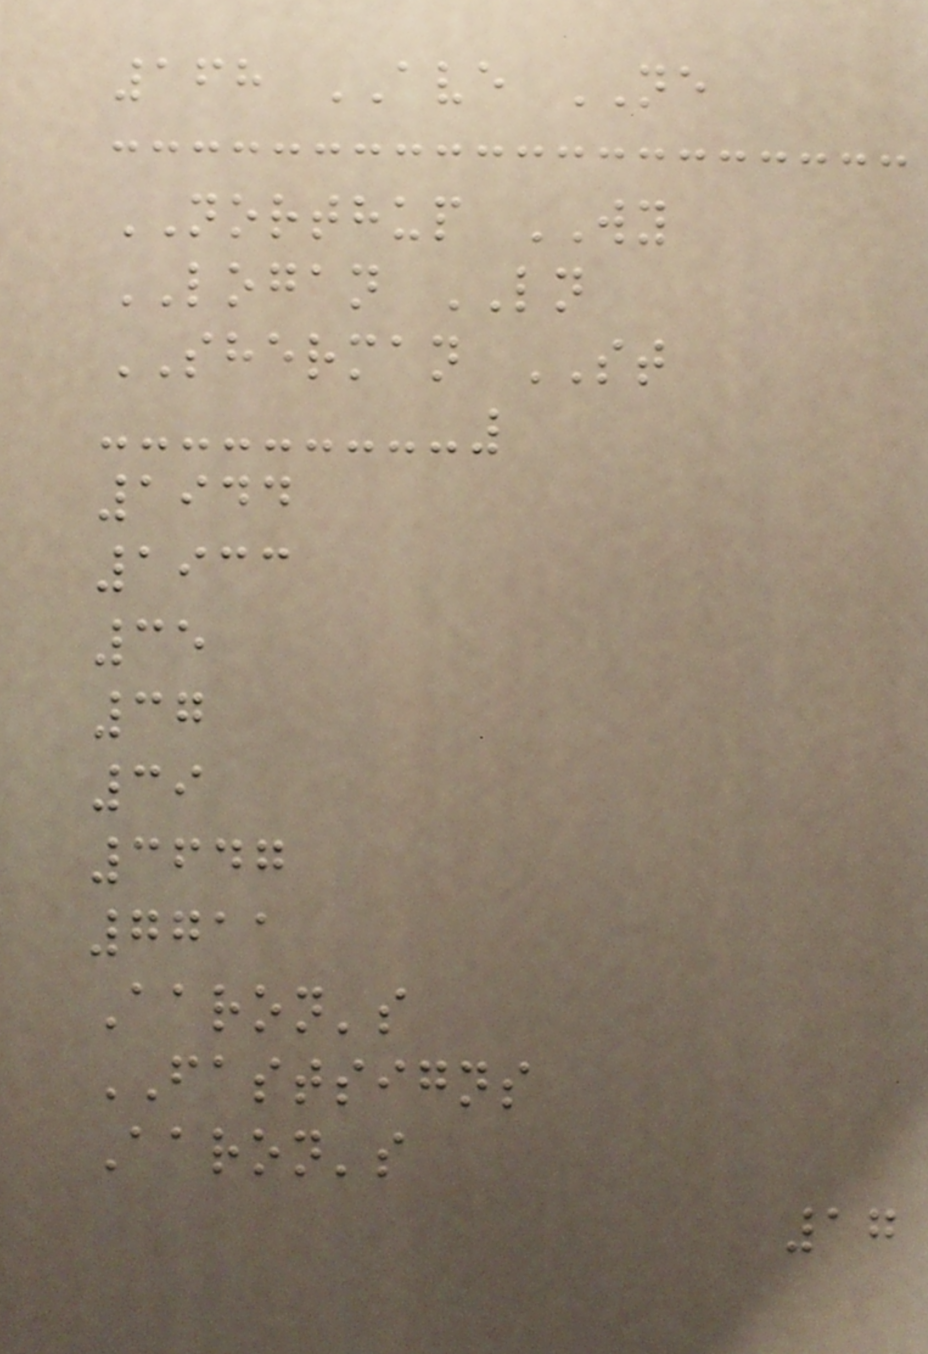168 AVE NE
NORTHUP WY
LOGAN LN
SHERMAN ST
1944
1933
35
37
39
3647
7711
Aaron's
FASTSIGNS
Aaron's
17
